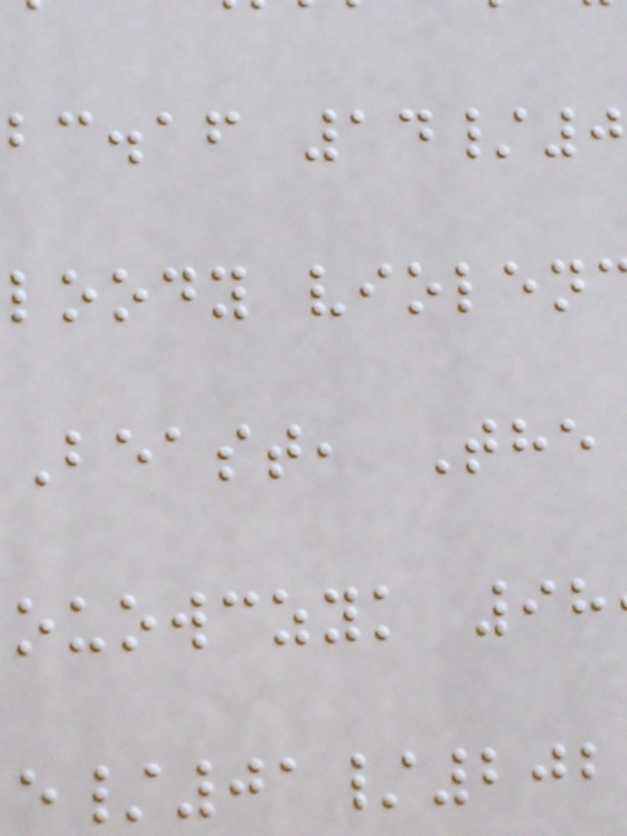bc.af 14/0
loody violen
Beast, The
ouowczyk 98
